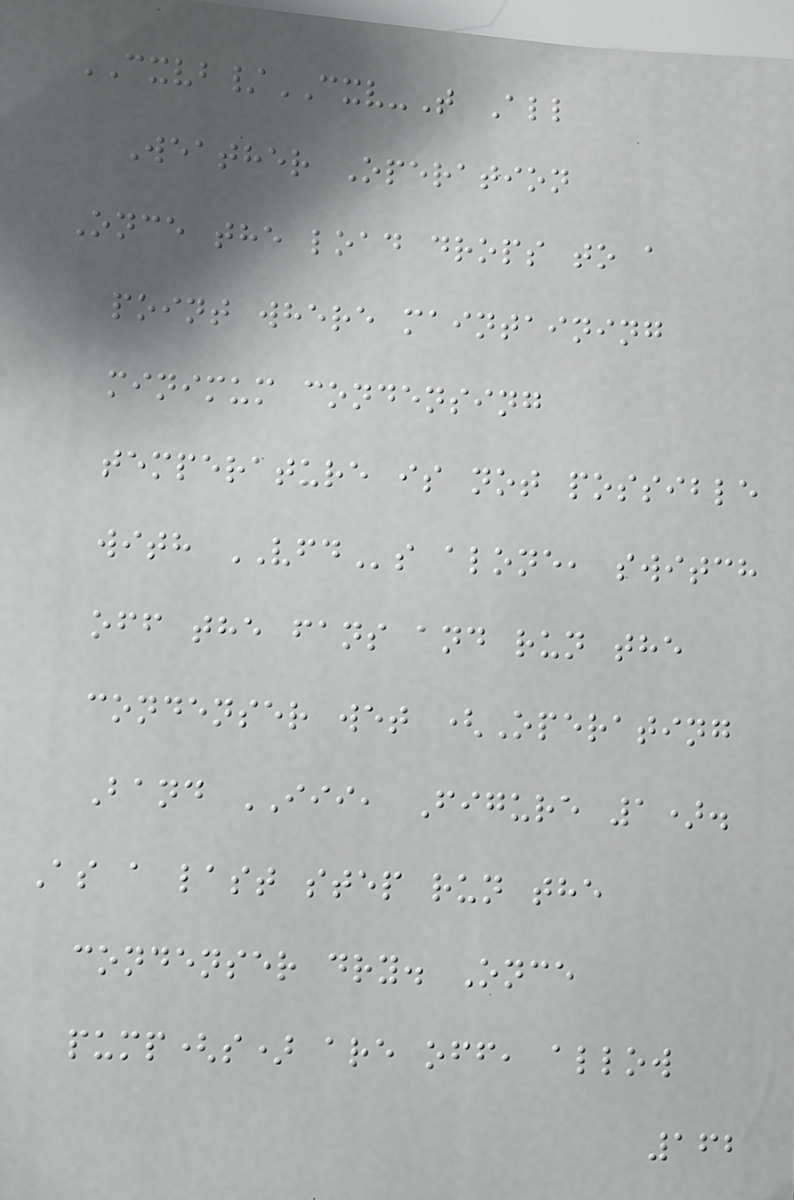CXVB/CXV-T All
Weather Operation
Once the load drops to a
point where maintaining
minimum condensing
temperature is not possible
with VFDs alone, switch
off the fans and run the
condenser wet (Operating
Band III, Figure 1).
As a last step run the
condenser dry. Once
pump(s) are off, allow
162
